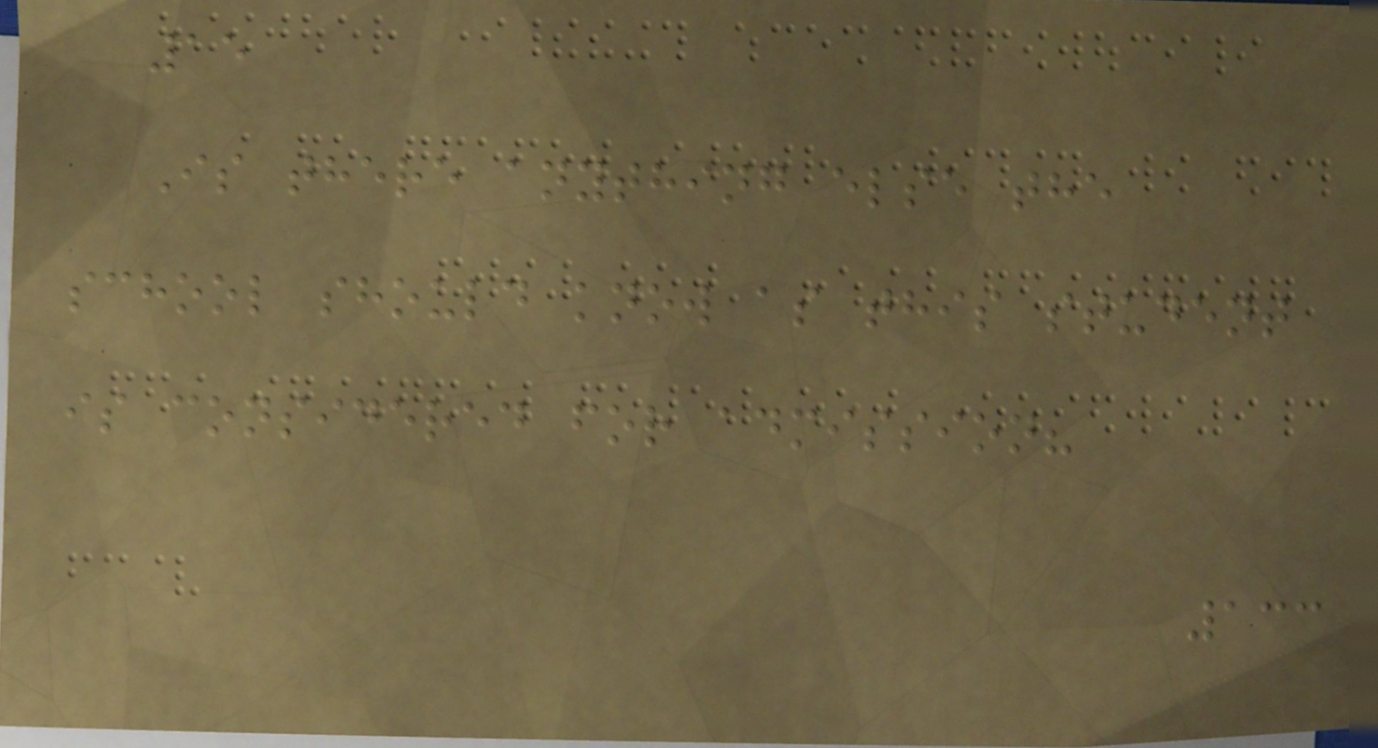15
Is there anything else the
school should know as this student
is considered for admission?
133
